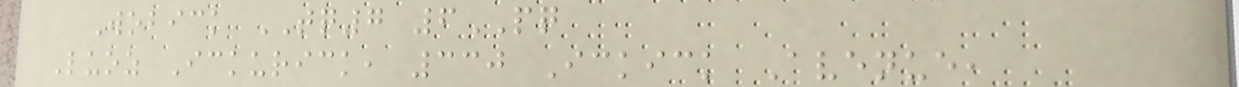Wobick TQ7 6PQ
Luoz Ickurick, 330 Ickick Avenue,
